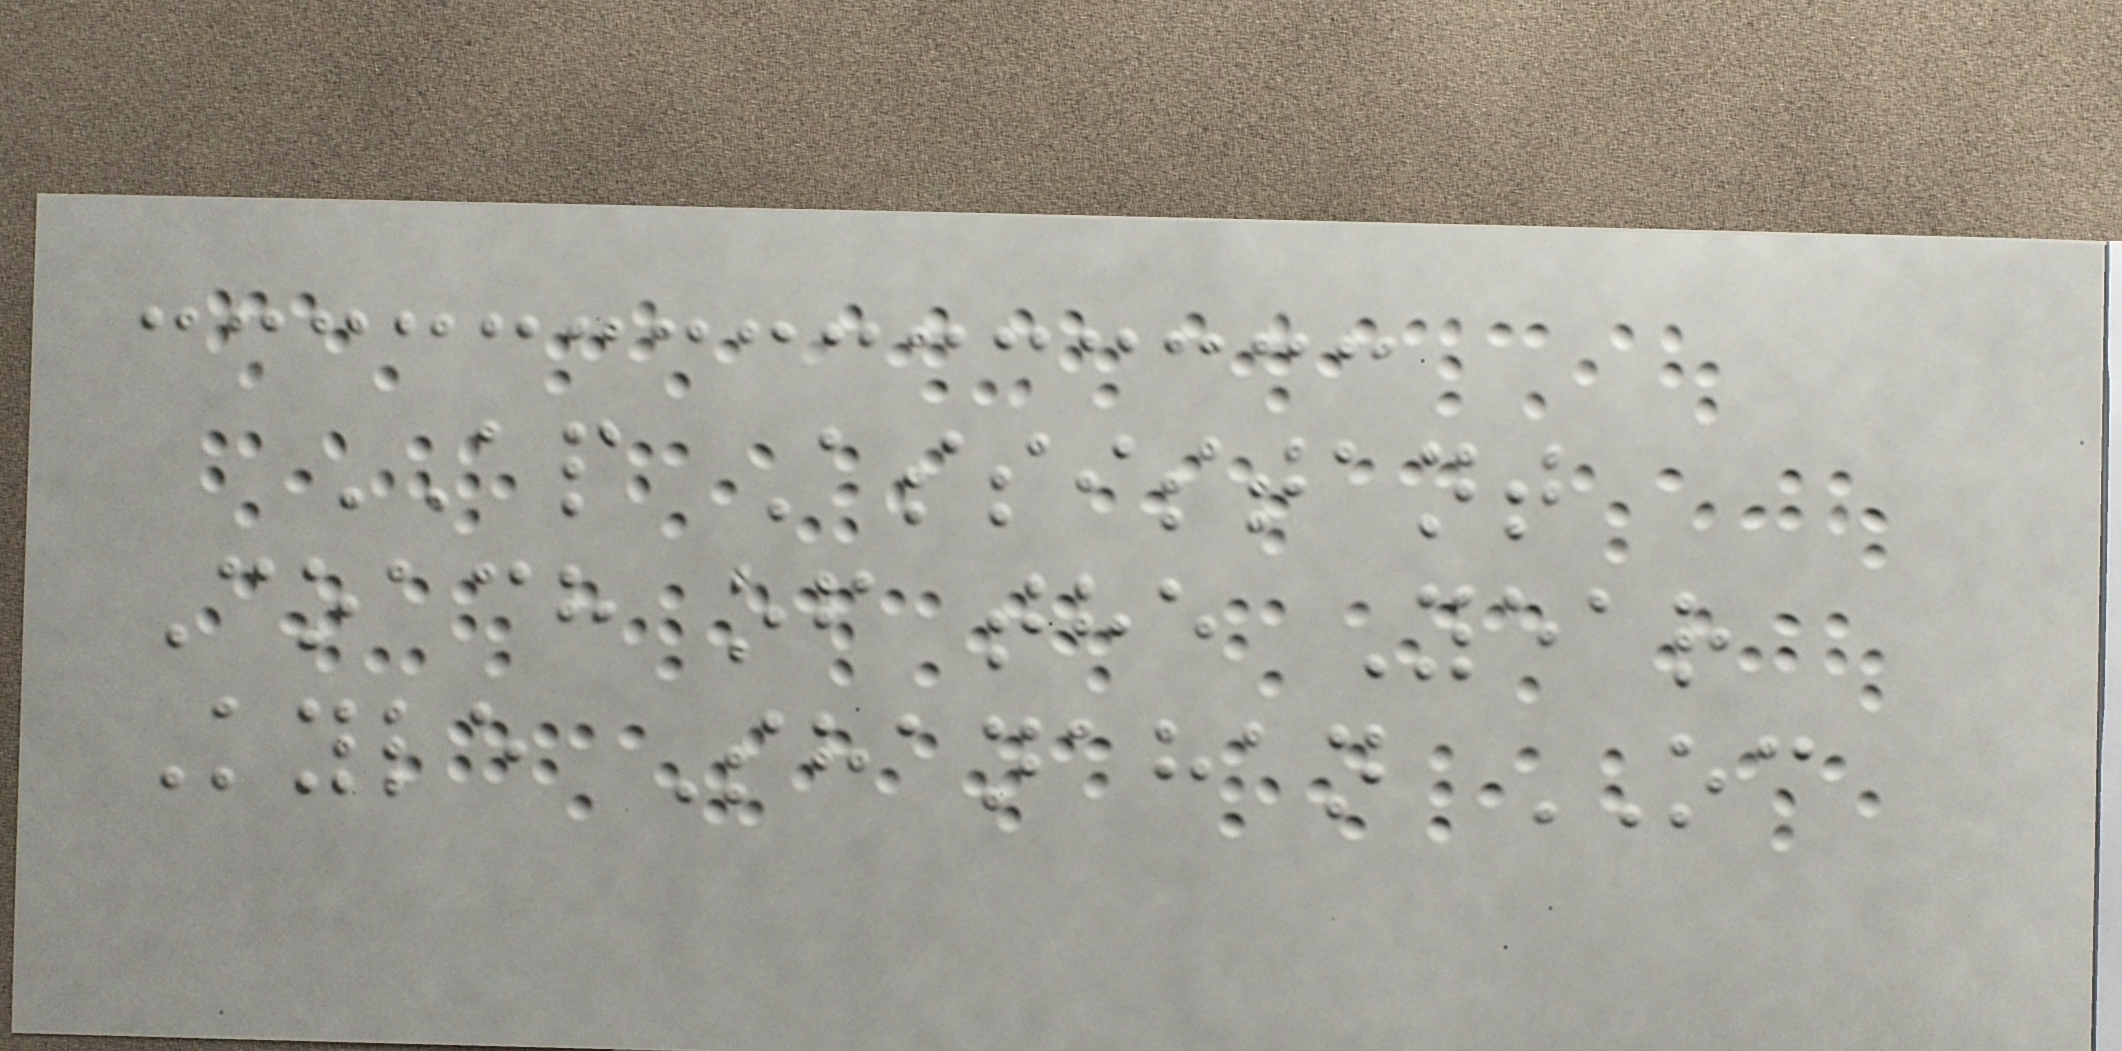AP Assistant
Coach of the Year
Kyle Shanahan OC
